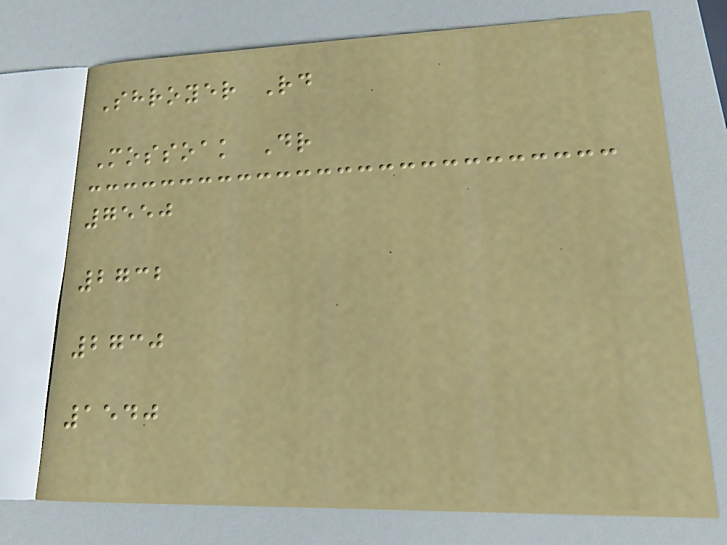Shroyer Rd
Mossoak Dr
7550
2732
2730
1540
